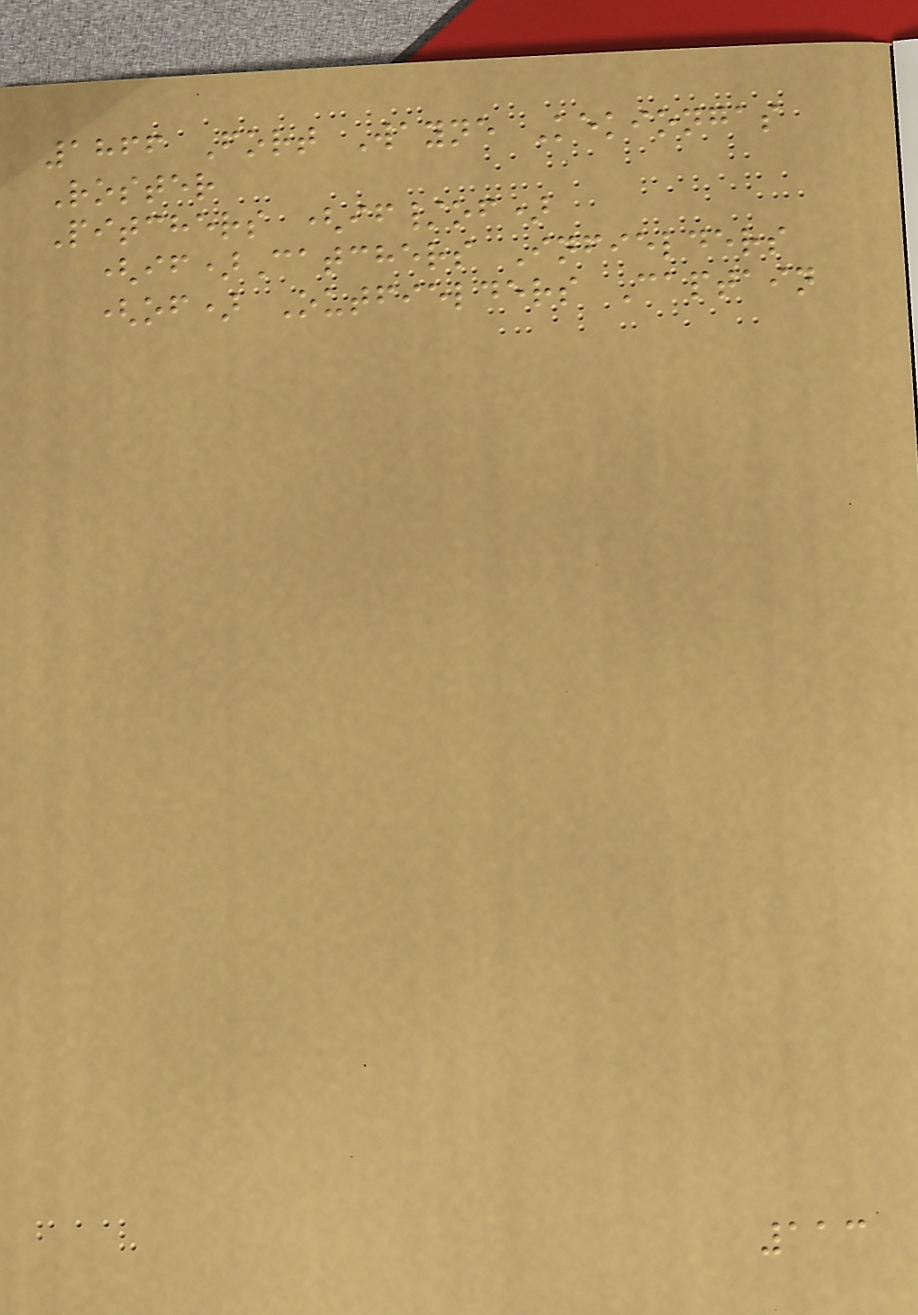1866 Fort Wayne Kekiongas
Roster
Pitchers (if/of)
(if)Catchers Infielders
(of) Outfielders Captain
113
